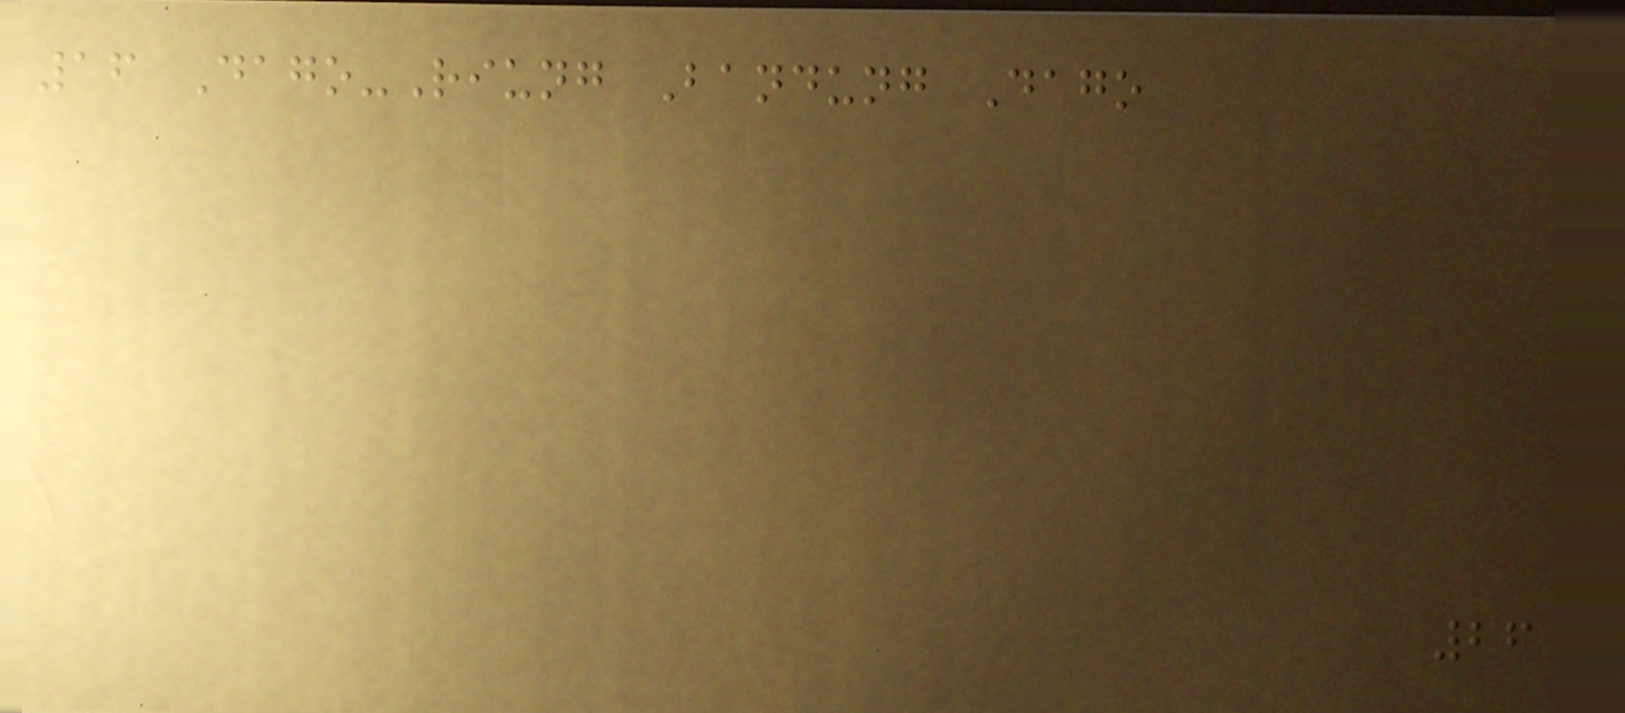16 Dago-Riung Bandung Dago
26
